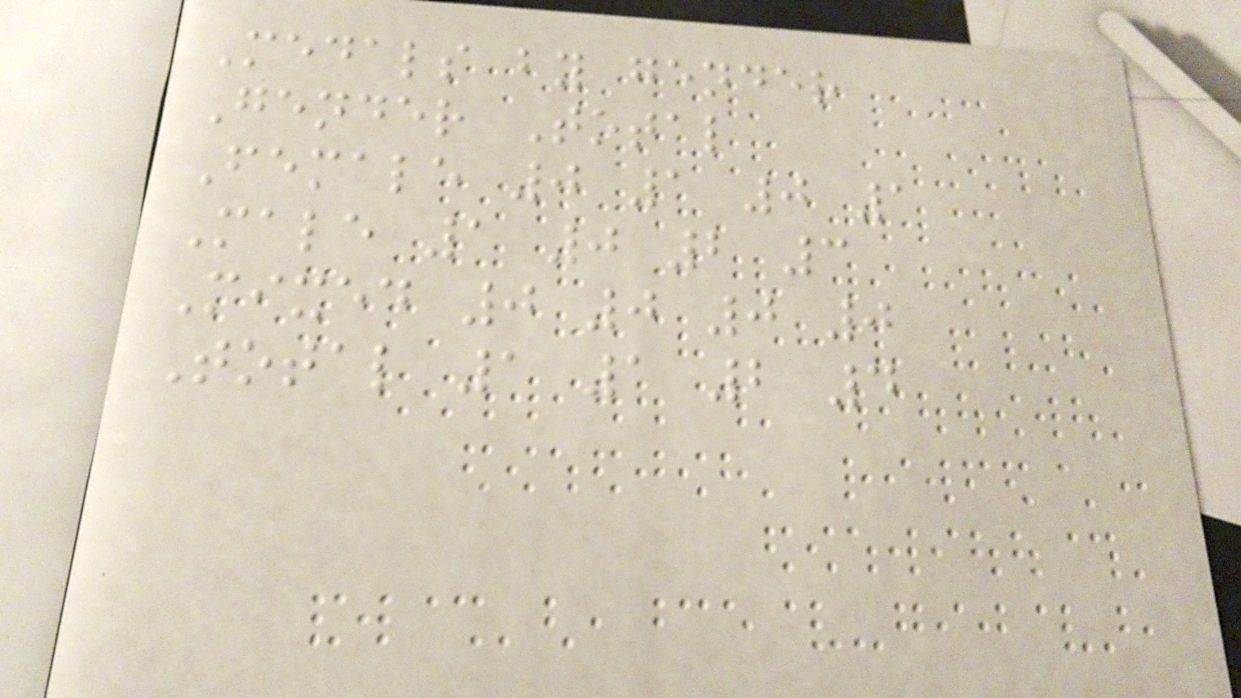Medals by gender
Gender Total
Female 0 1 0 1
Male 1 0 2 3
Mixed 0 0 0 0
Total 1 1 2 4
